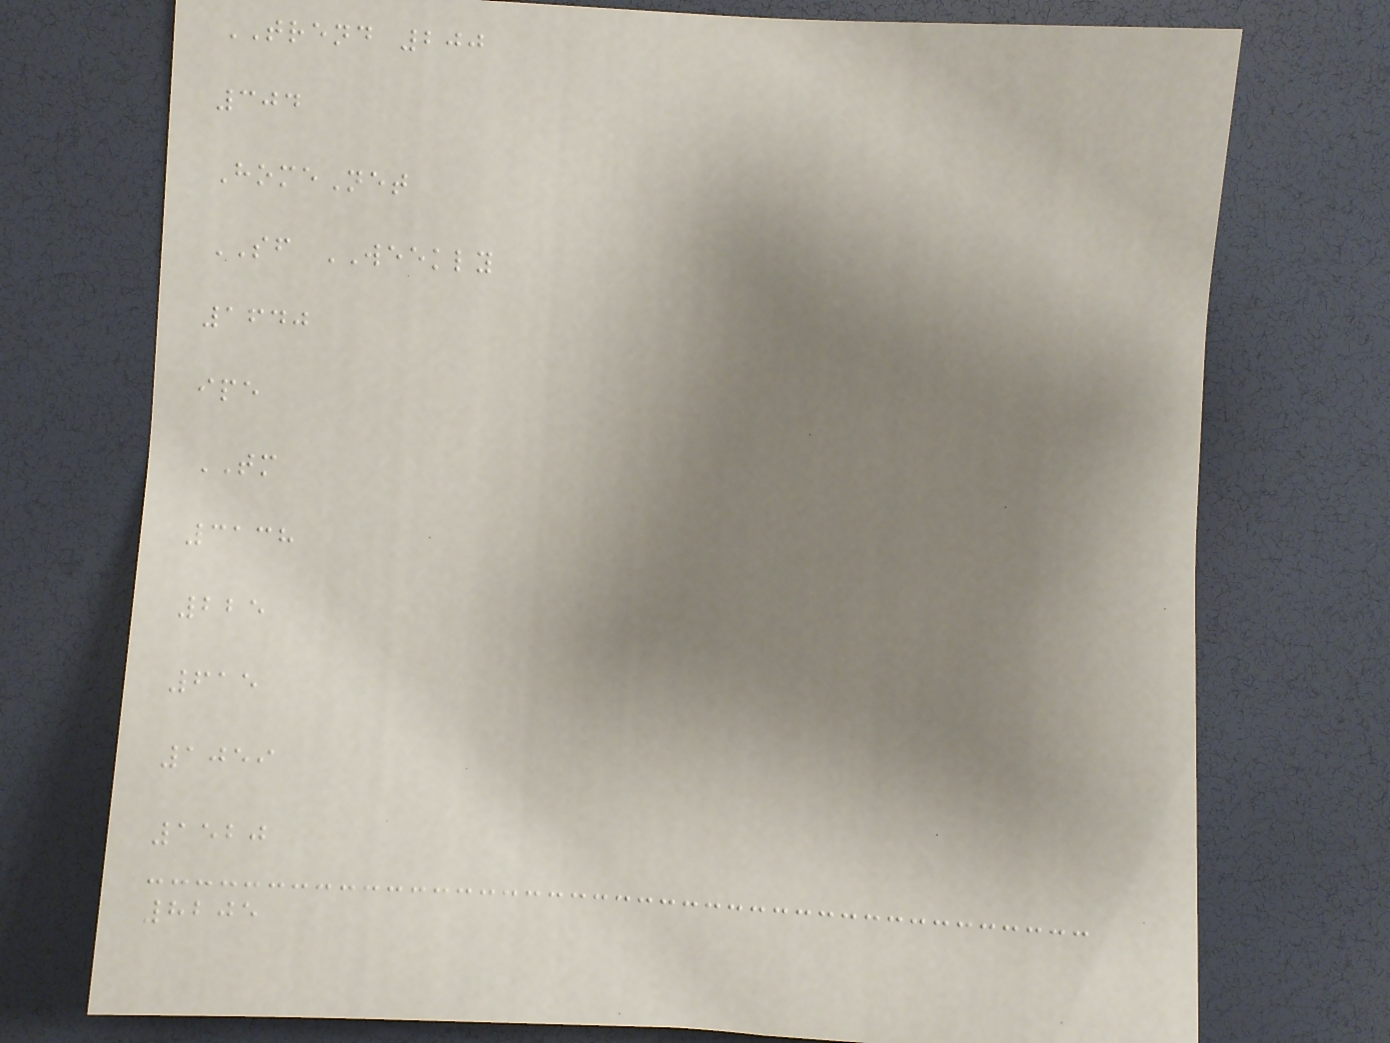TREND 200
304
HomeNet
SF WEEKLY
1640
ipe
TM
3138
225
615
1059
1520
8205
